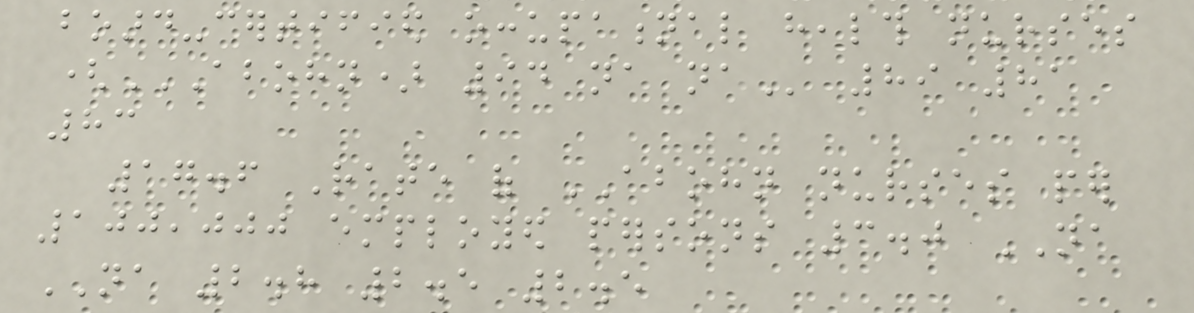board-certified occupational health nurses
(ABOHN) 94 NA NA 89 81
83
17.6 Rate of ABOHN nurses per
100,000 employed persons 3.0 NA
NA 2.8 2.5 2.5
